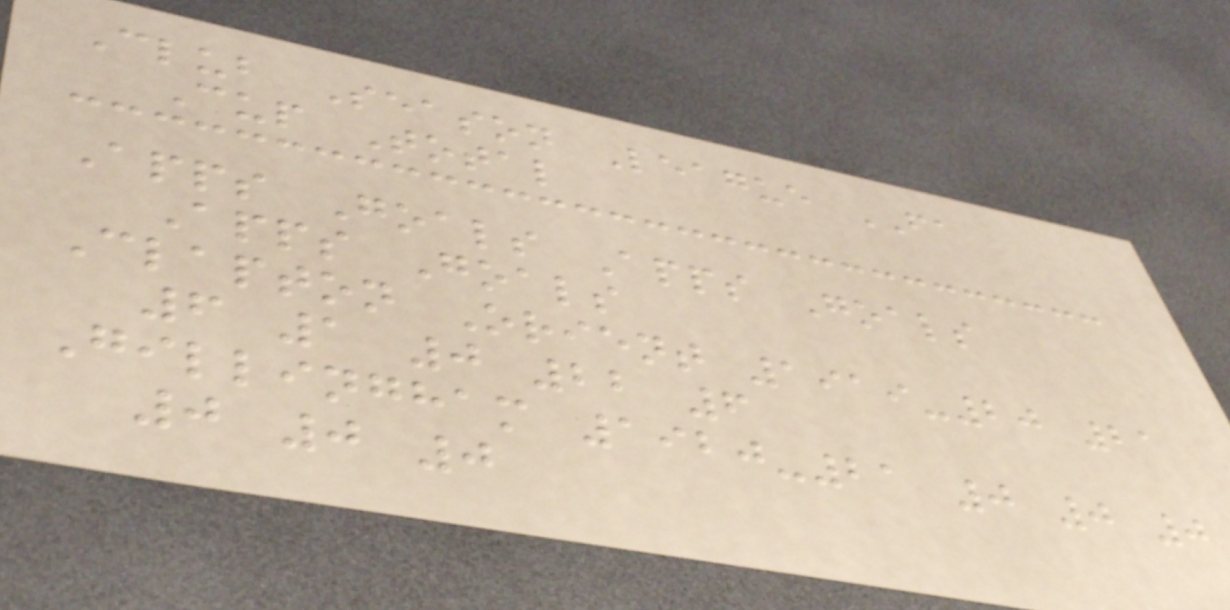Club Season League FA
Cup Total
Apps Goals Apps Goals
Apps Goals
Clapton Orient 1919-20 21
6 1 0 22 6
Gillingham 1920-21 0 0 0
0 0 0
